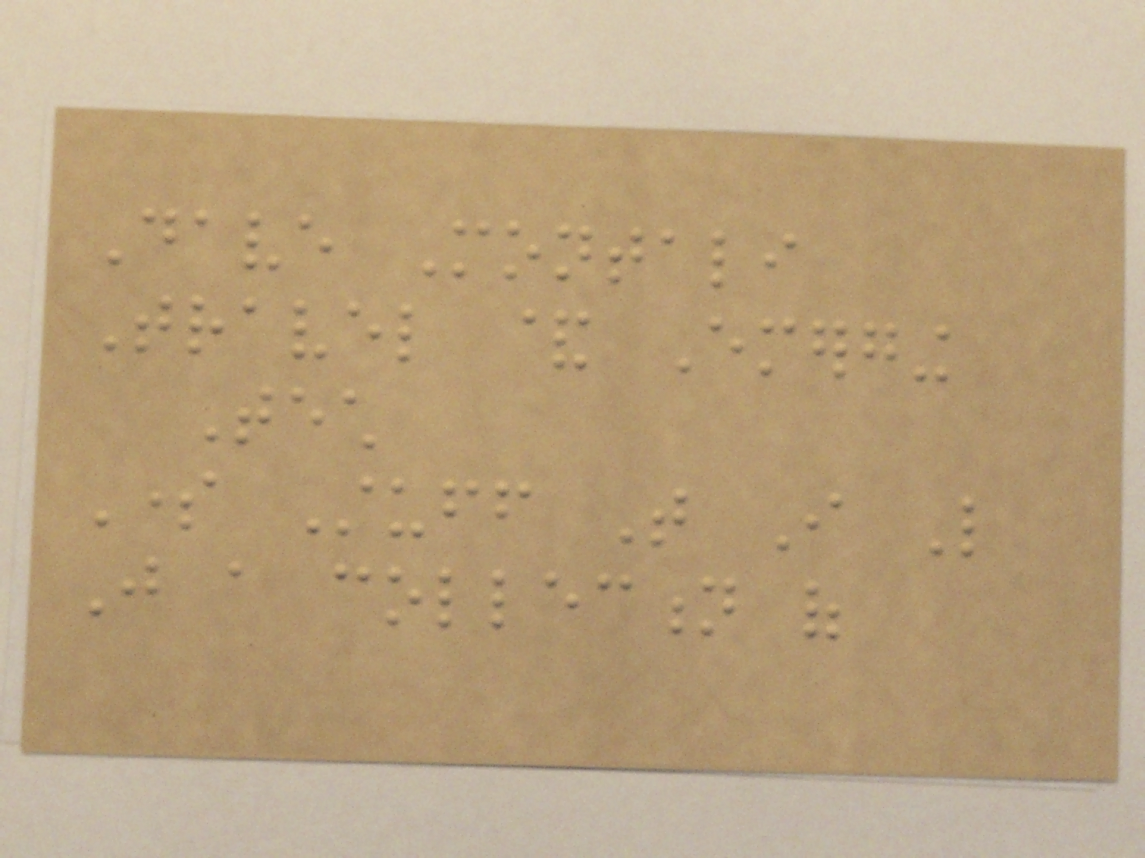Dave Montali
Travel & Emerging
Tech
Some Stuff That I Like
Just a collection of
